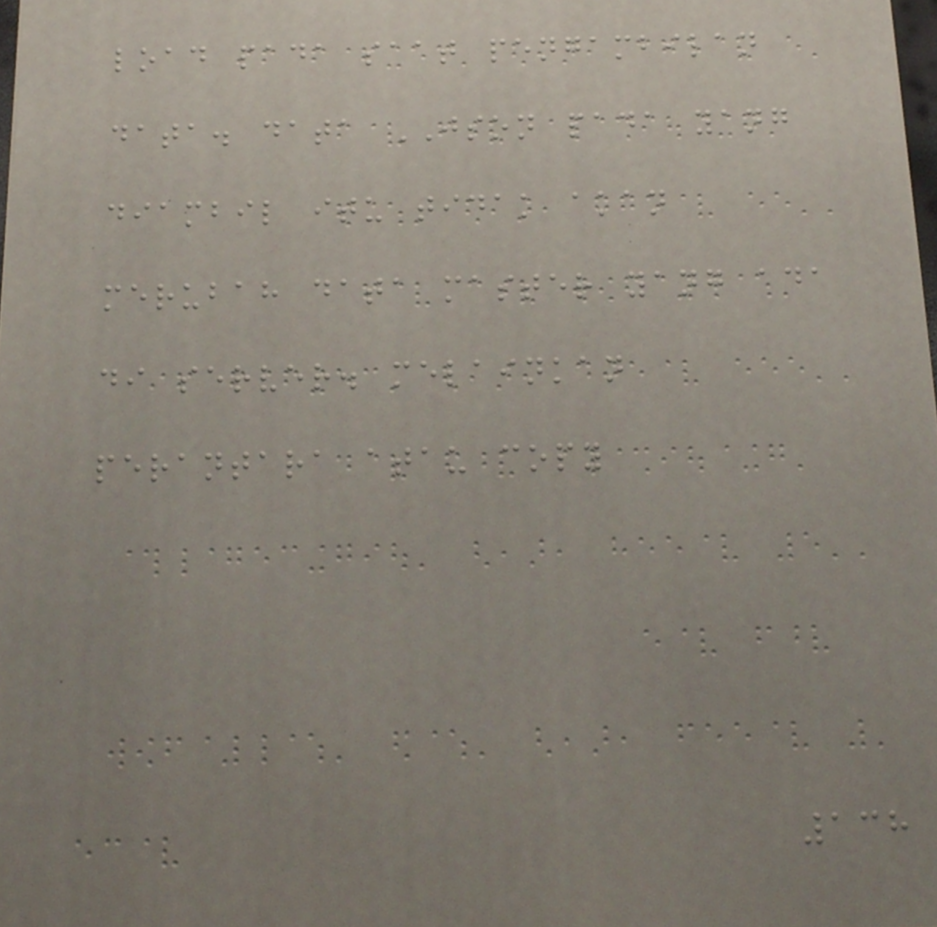load pada saat pengambilan
data. data JSON pada yang
diambil itu tidak akan
merubah data master yang ada
di server. melainkan
perantara atau copy
138
